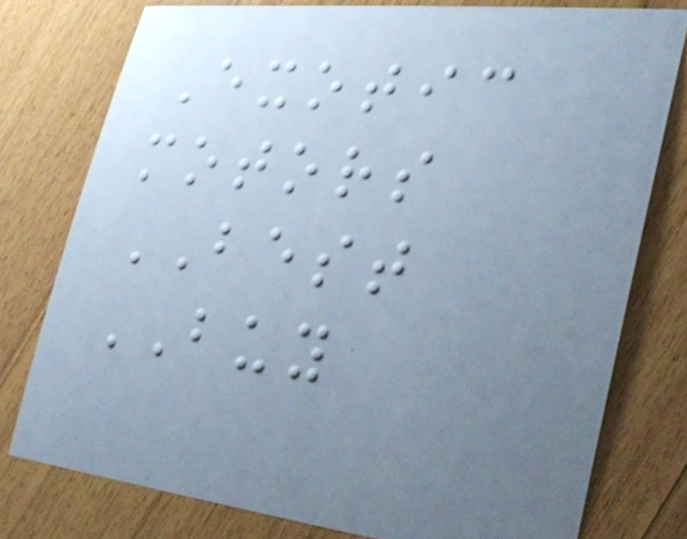Exotic
motors
BEST
BUY
